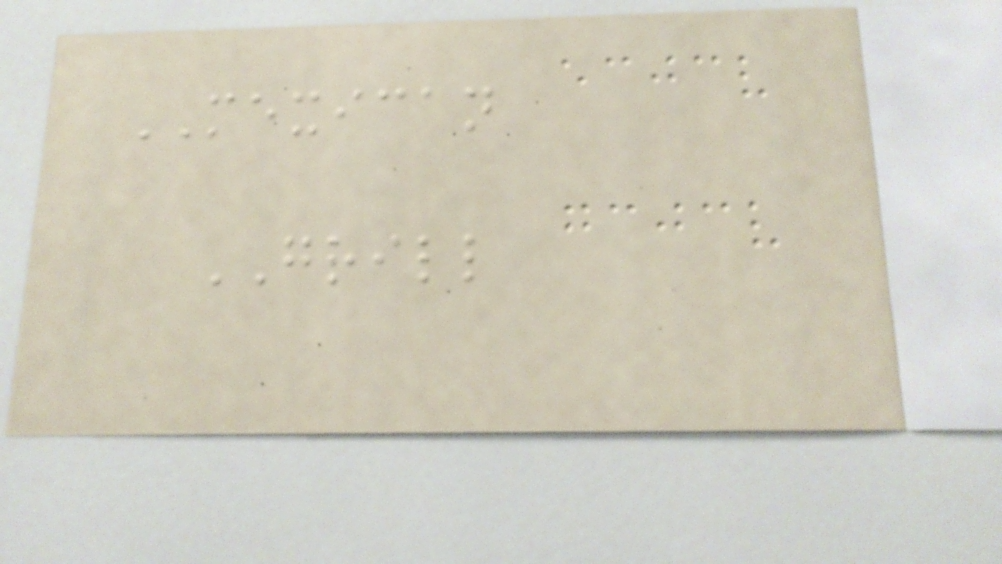MEXICAN
GRILL
